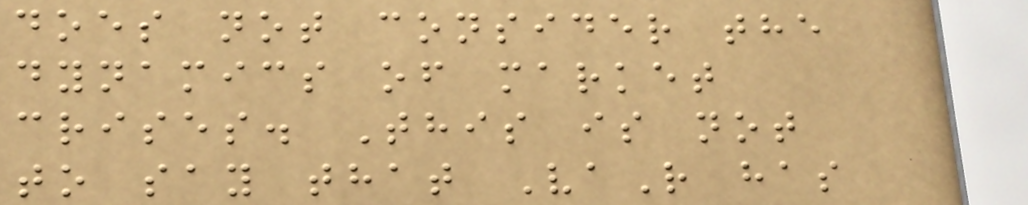does not consider the
dynamics of market
crises. This is not
to say that VaR has
